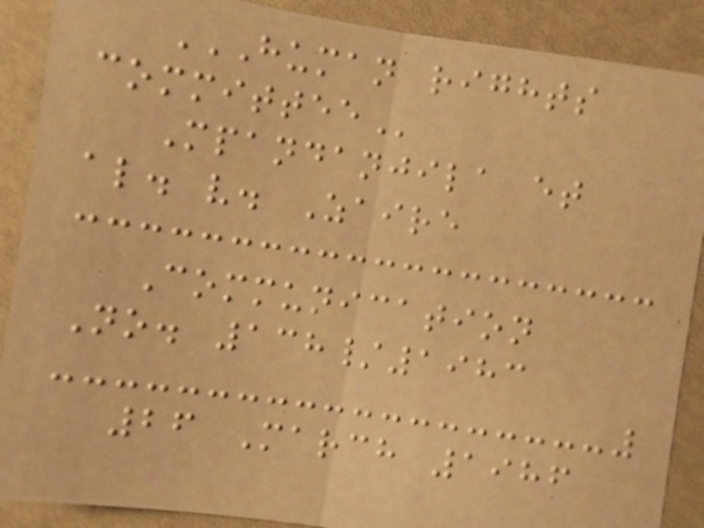HUMAN RIGHTS
COMMITTEE
Mpandanjila et
al. v. Zaire
Communication
No. 138/1983
26 March 1986
